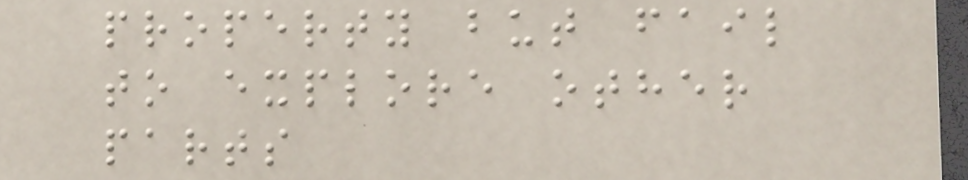property but fail
to explore other
parts
